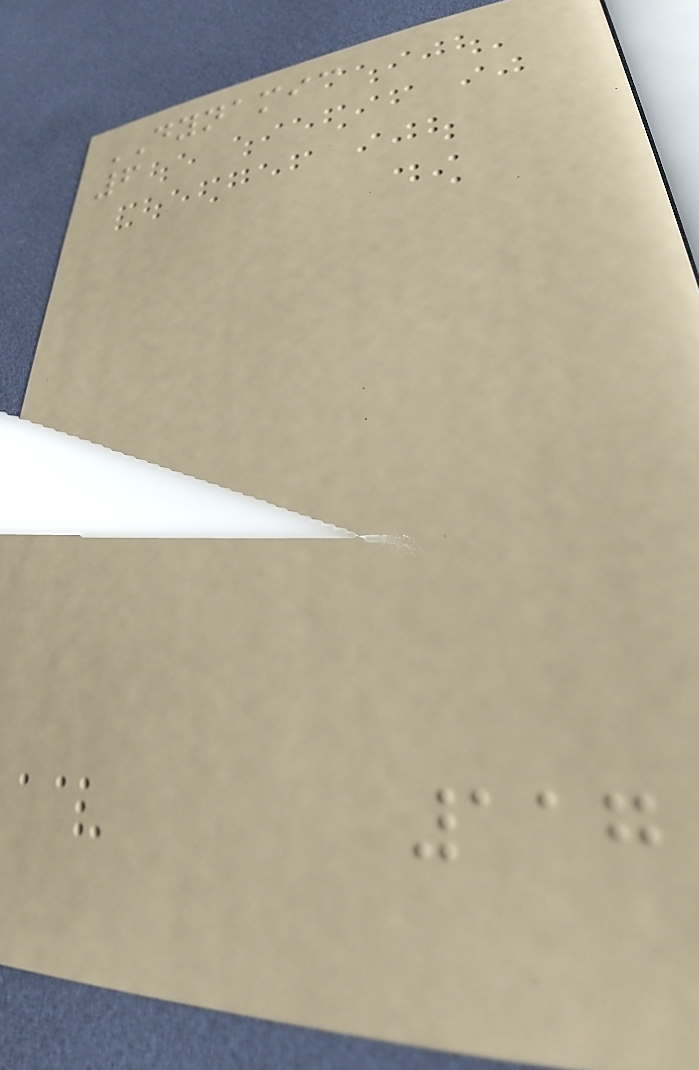DYNAMIC
6
117
